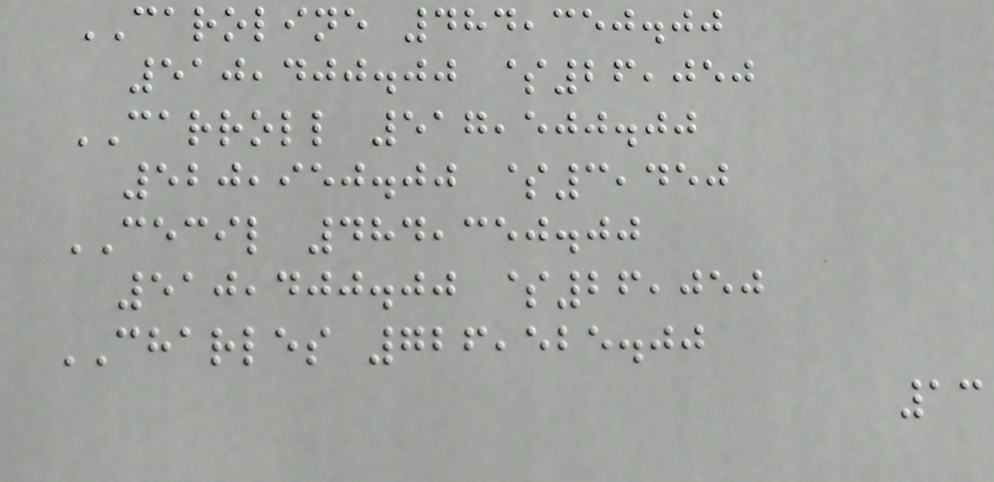CAROLINE 484,350.00
510,400.00 $26,050
CARROLL 517,500.00
520,950.00 $3,450
CECIL 484,350.00
510,400.00 $26,050
CHARLES 726,525.00
13
